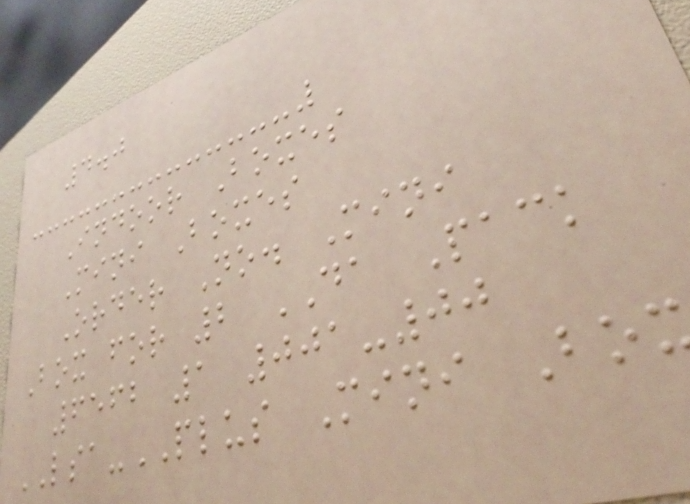4.0
Indoor Boxes
Mini Boxes
Order No. Mini
Box for 2 DA Pack
6562 1 001-00
LSA-PLUS Mini Box
